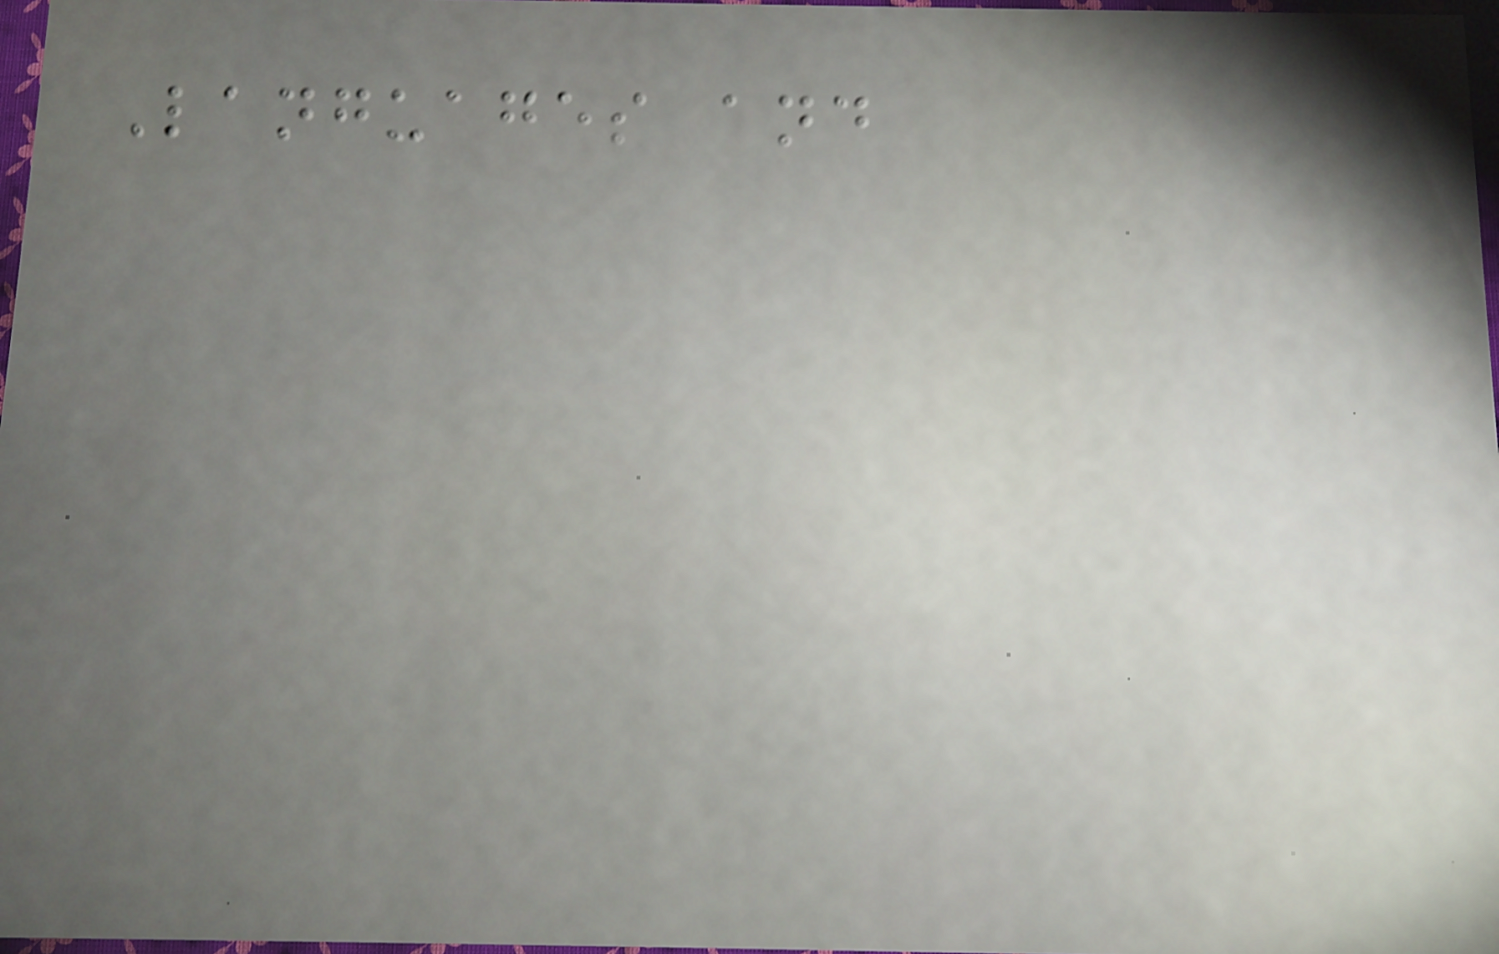Languages and
